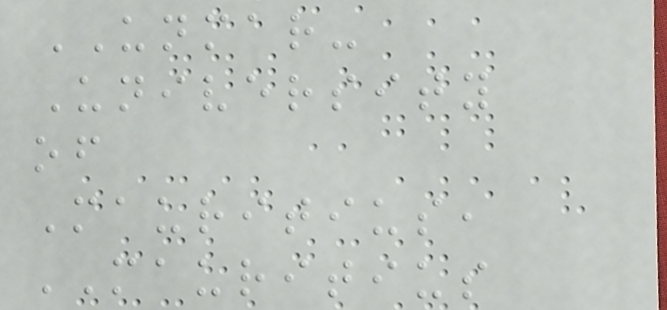UNMAR-
University
of
Mauritius,
MAURITIUS
